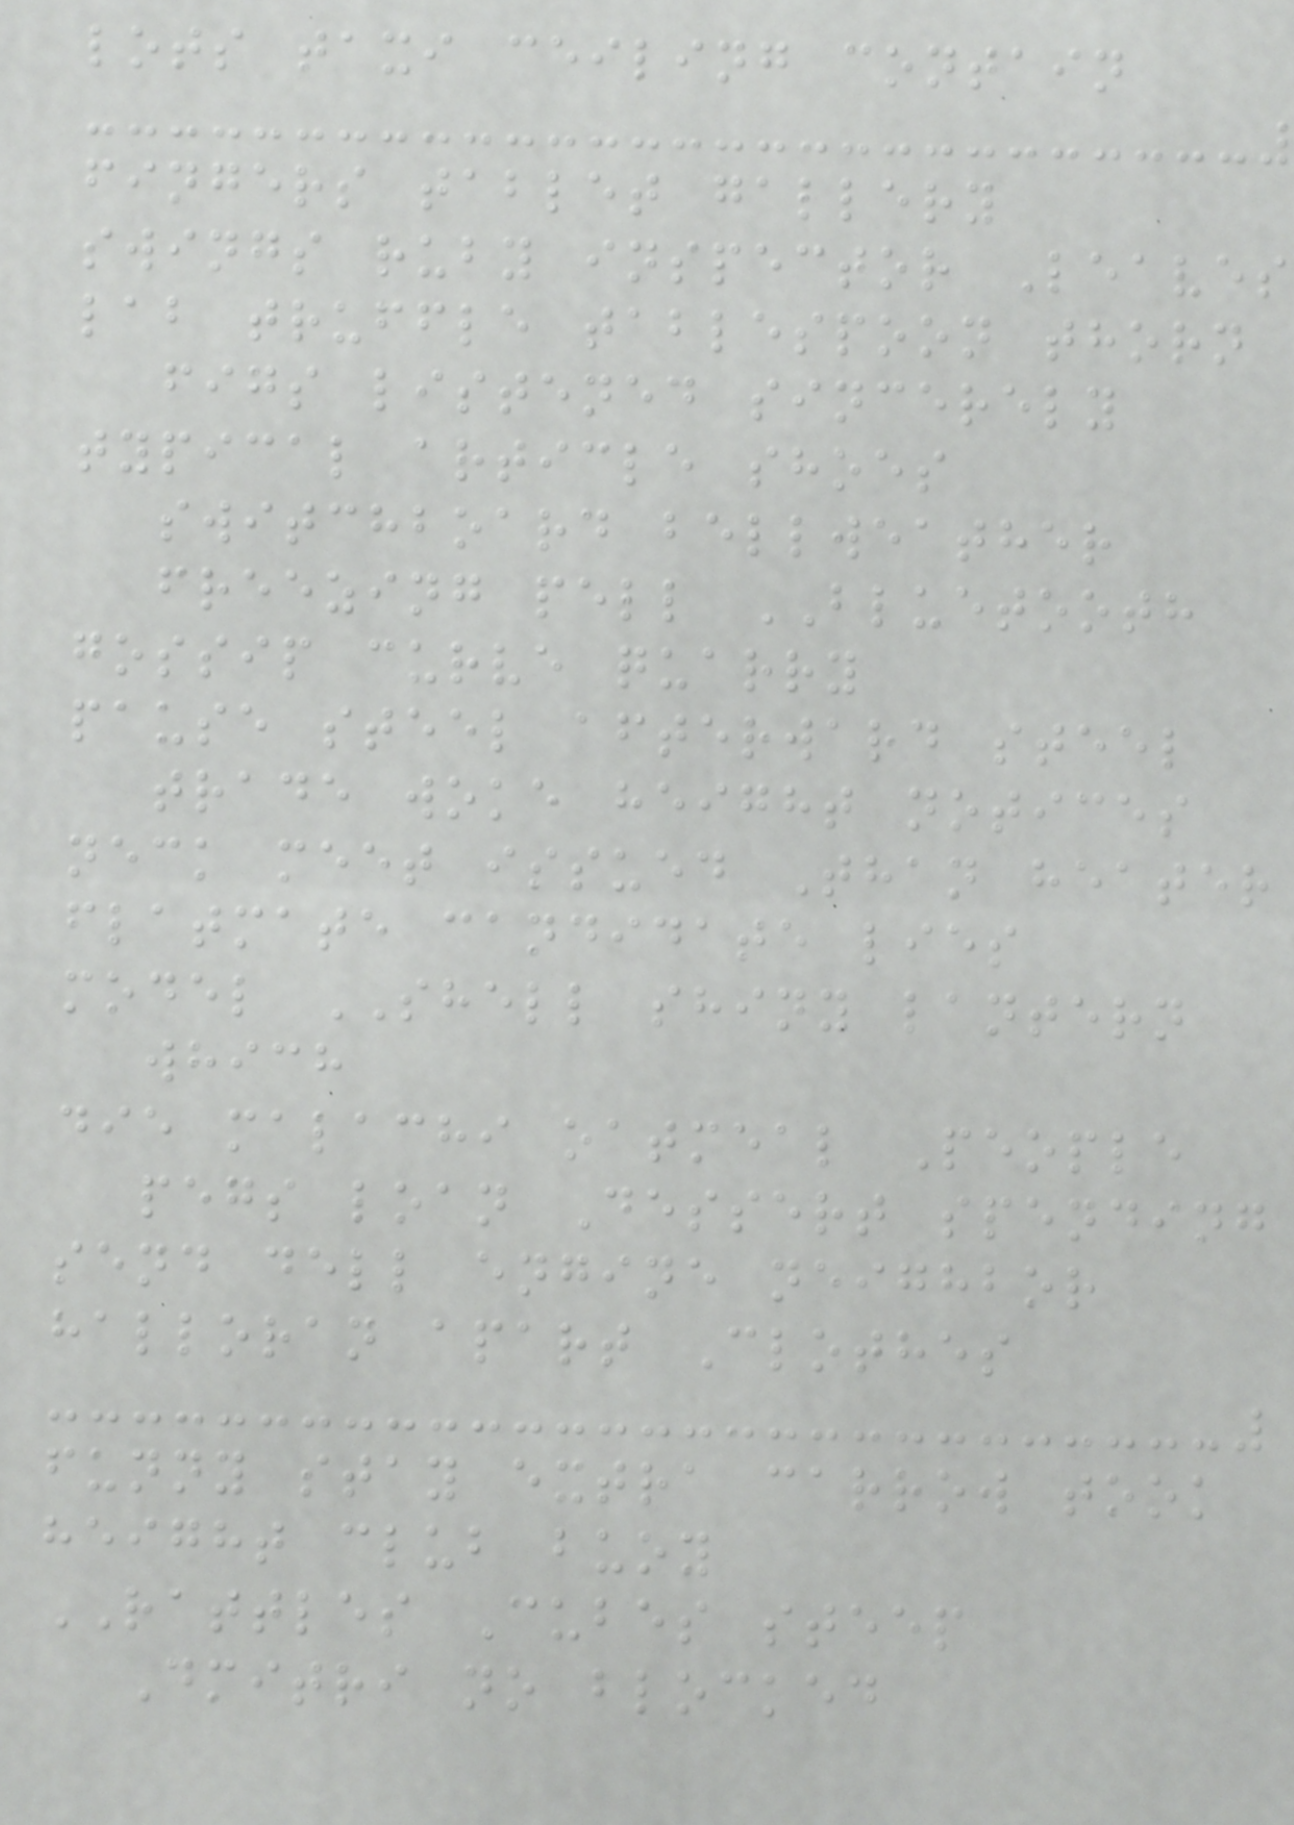lots taxi ceiling contain
fingers tablet gallery
swings ruby inspector Leaves
lab truffle tablespoon thorn
figs listened sincerely
typical article shoes
switchboard bellweather
freezing pell BLUETOOTH
gossip curve quarry
pause steel afterward steel
trade woke height notices
neck meet issued Than heater
flatmate candidate lies
model SHELL shiny lantern
which
die malachi oatmeal People
pegs loan Dessert spending
send dell engine neighbor
halloran apart Clothes
funny stay extra carrow took
height club buoy
RATTLES Cubes steep
Dmitri no blocked
